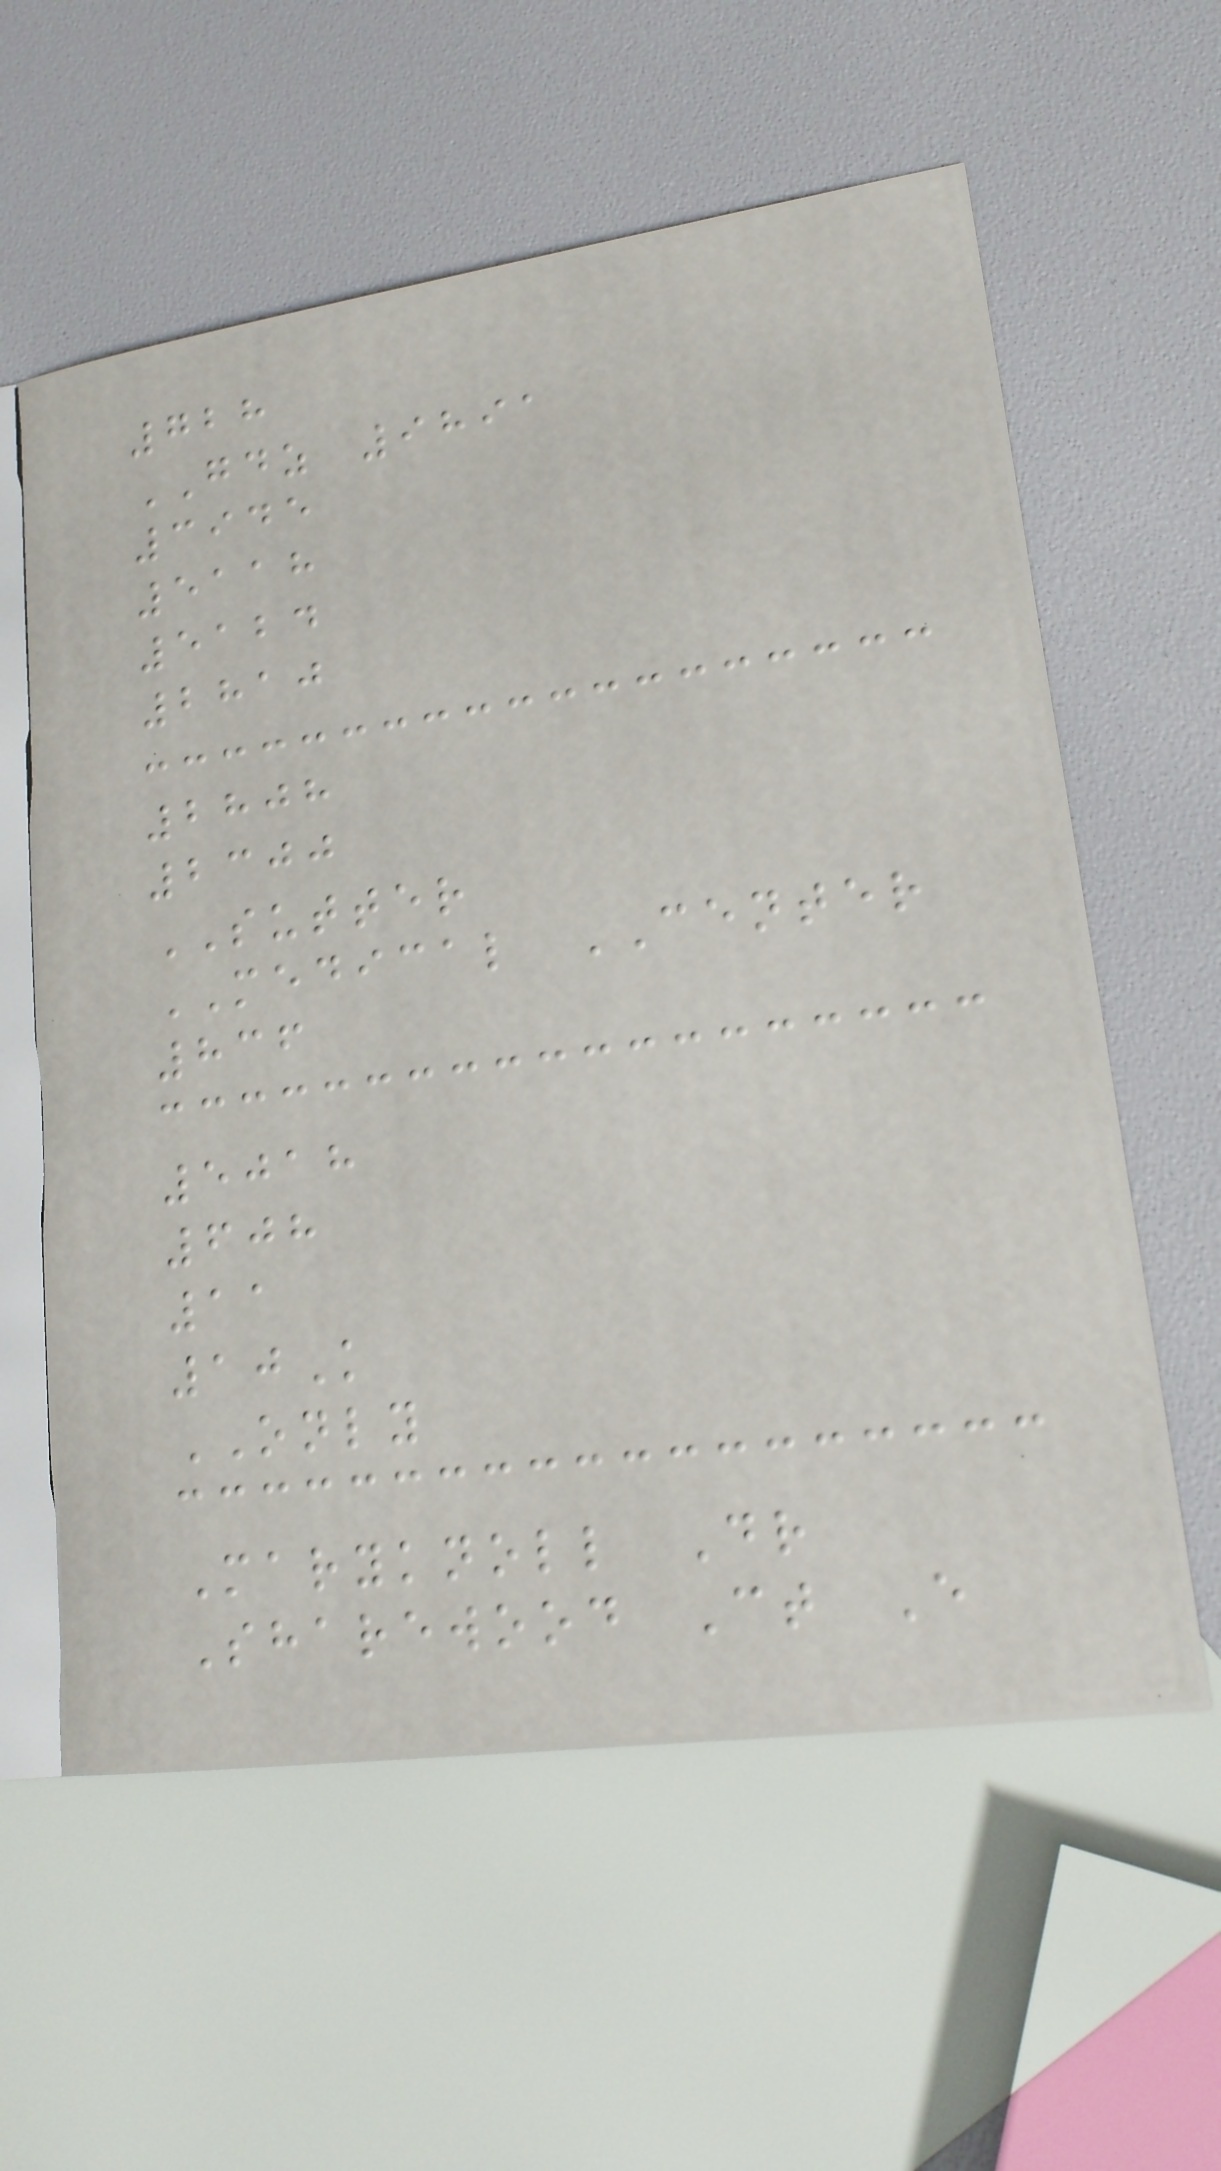728
GDZ 9891
3945
5118
5124
2810
2808
2300
SUTTER
MEDICAL CENTER
836
5018
608
11
10K
ONLY
Maryknoll Dr
Sharewood Ct E
